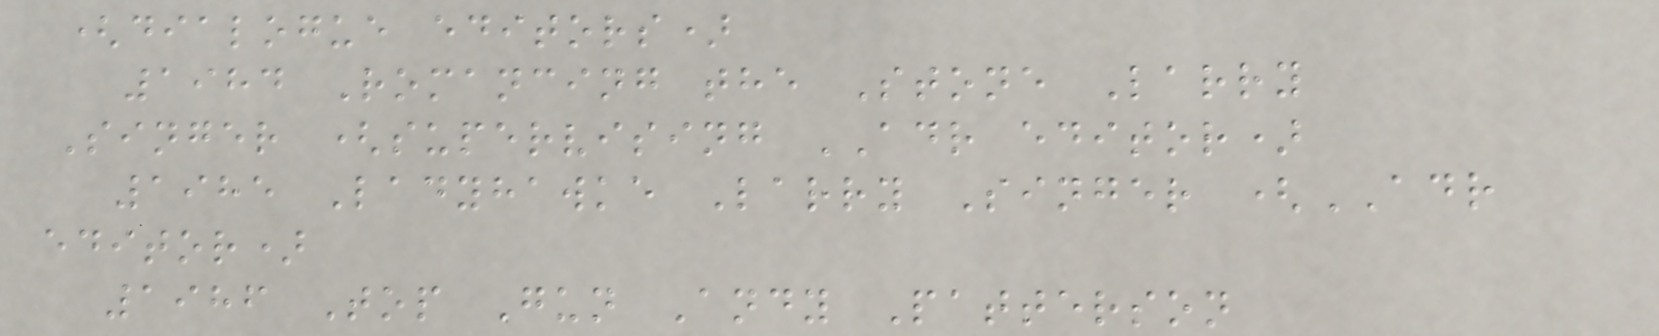(dialogue editors)
1984 Romancing the Stone Larry
Singer (supervising ADR editor)
1985 Ladyhawke Larry Singer (ADR
editor)
1986 Top Gun Andy Patterson
